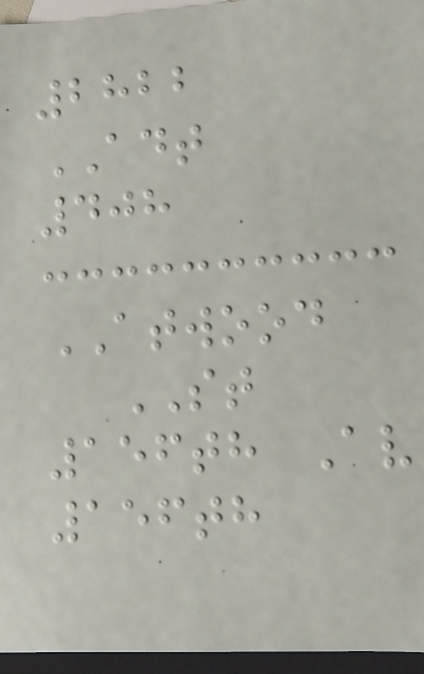2822
ADT
408
ATWOOD
ST
156th Av
156th
